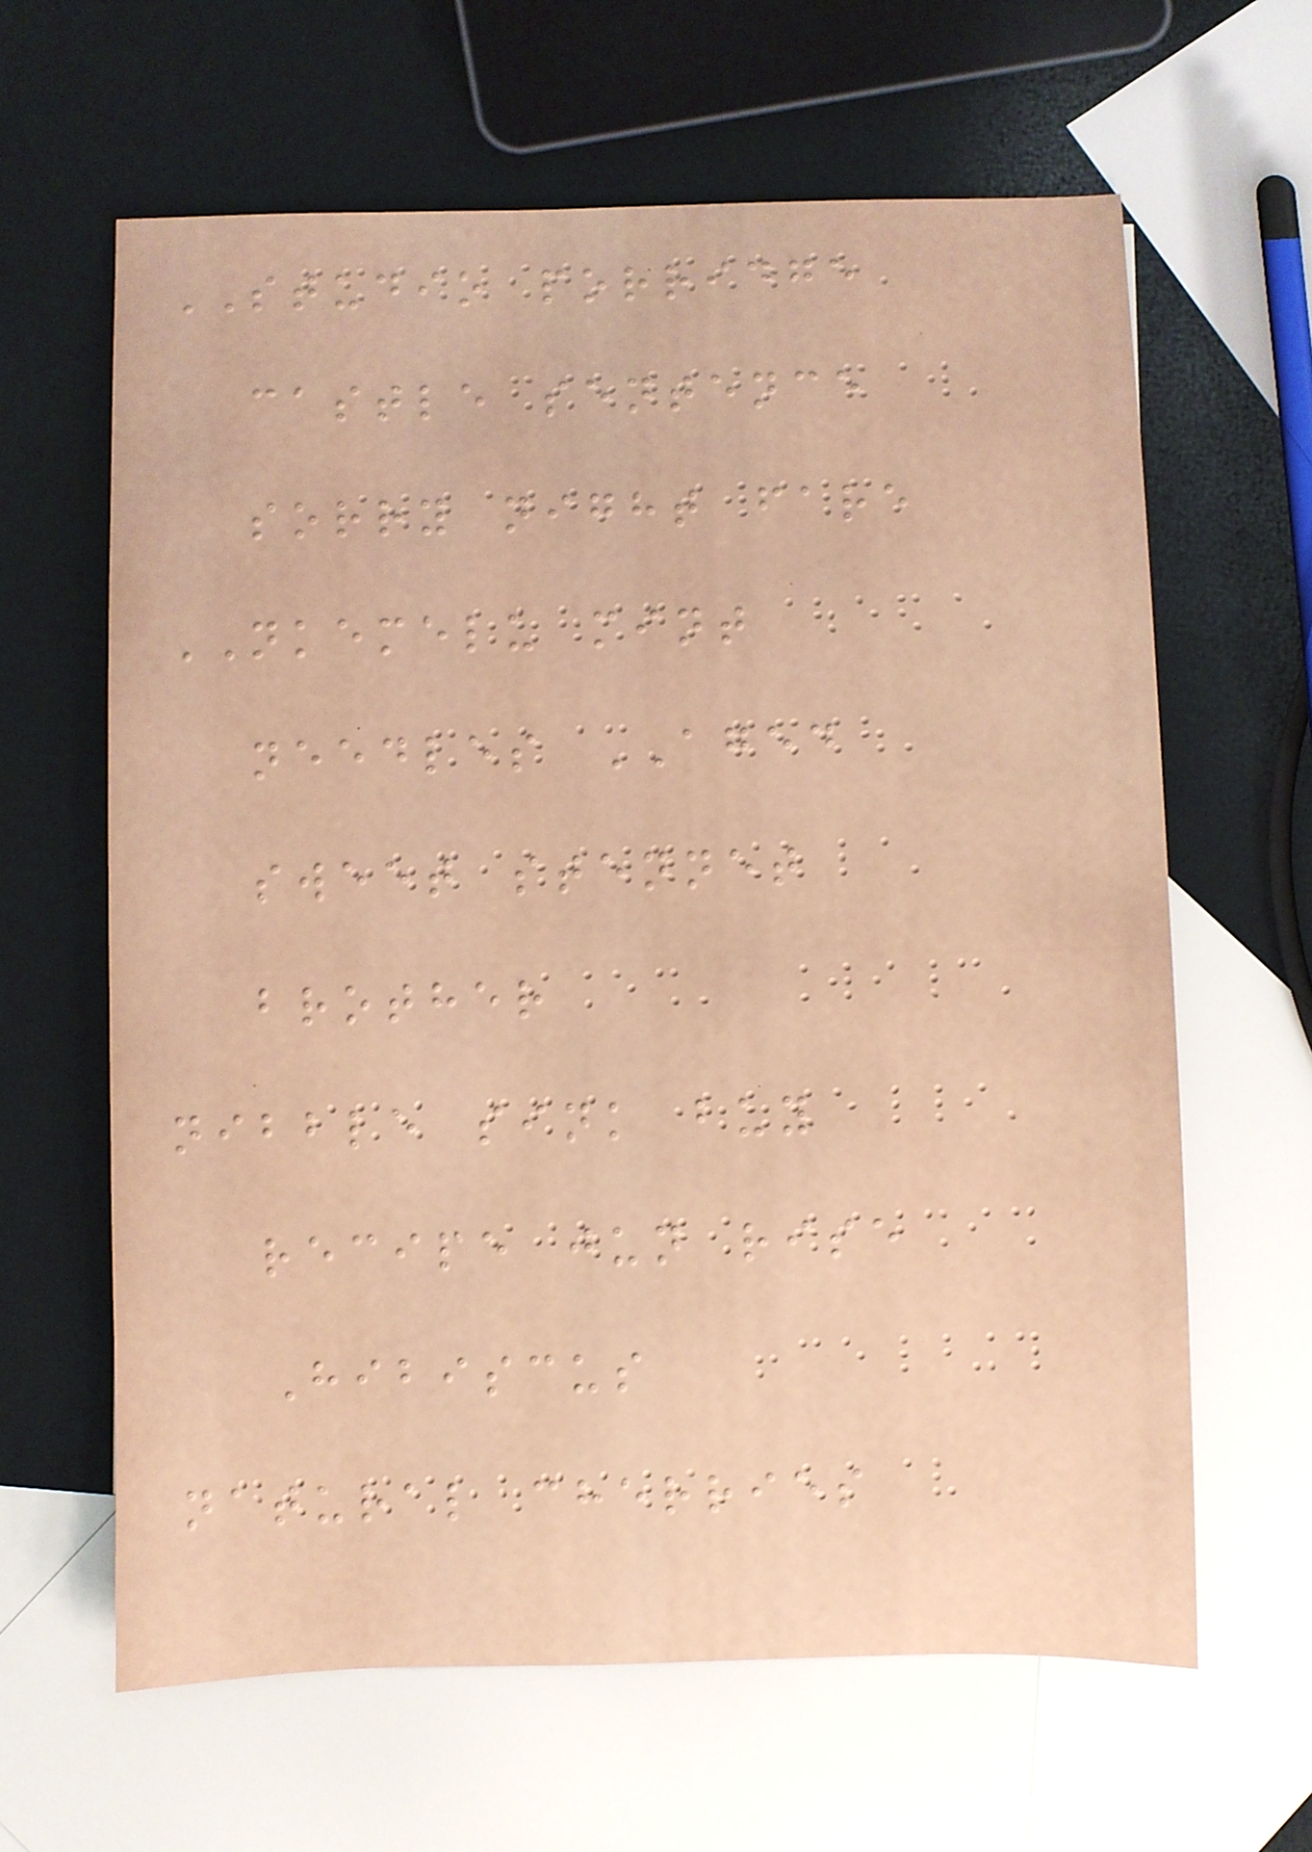STUDIO porridge
castle sentence
sorry night fare
NKEMELU mint
needles AGED
sweet stennet
brother
nibble sink buy
recipe jun rise
Hibiscus
natural cherries
